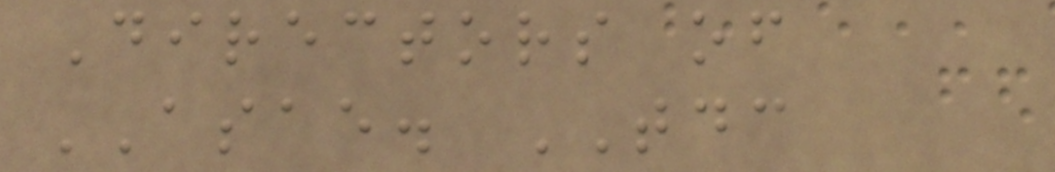Directors of
ASAE. TDC
